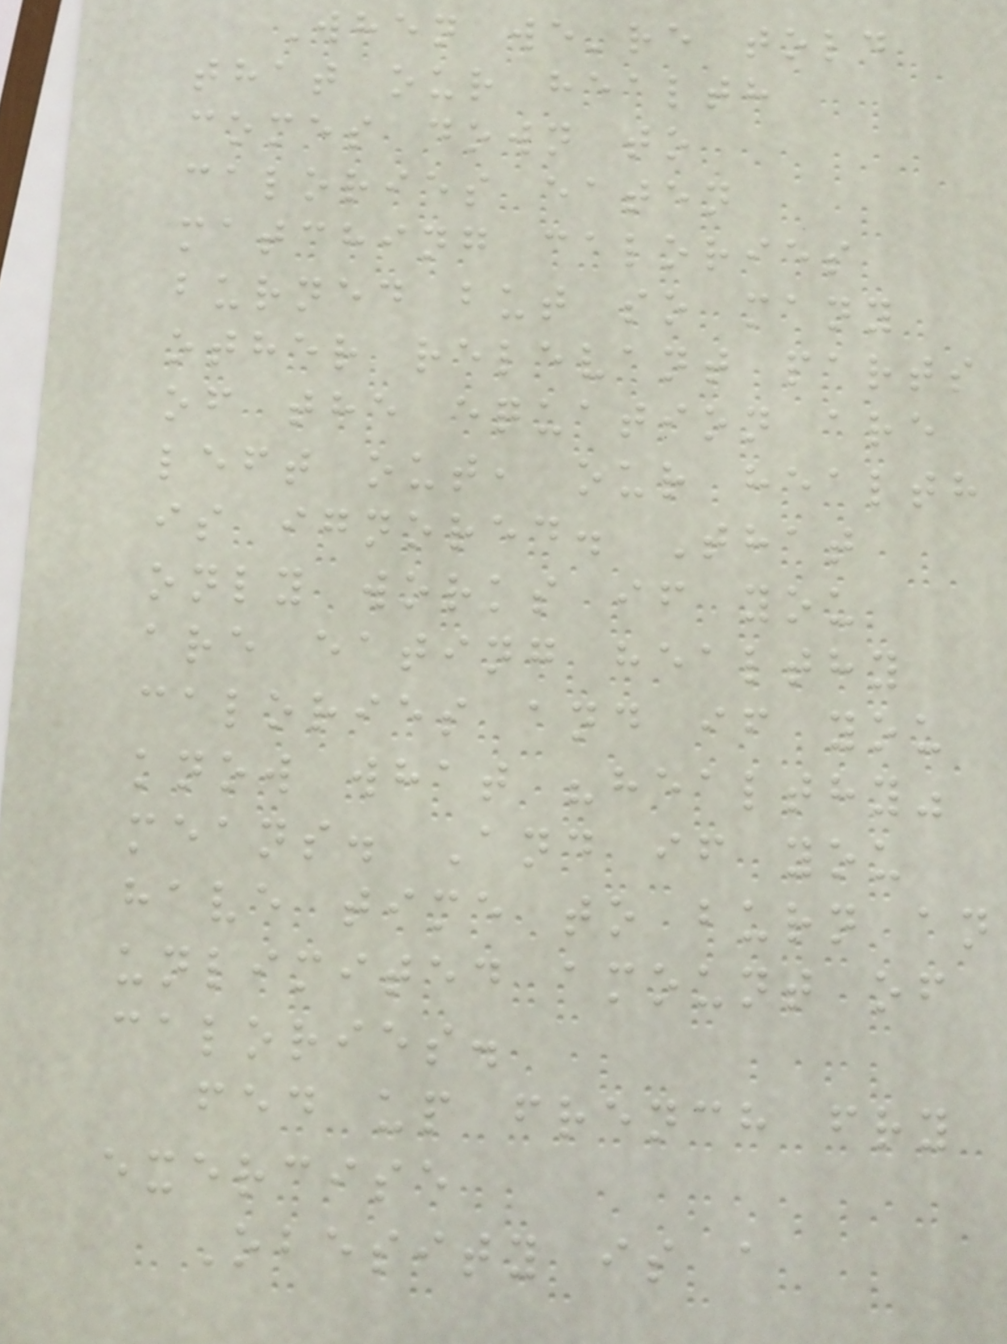When we're told
that our health
comes down to
calories eaten
matching calories
burned but so many
other relevant parts
of the equation are
left out, our health
is ignored. That
only works if you
are eating healthy
calories and if you
know what "healthy"
means. And if you
have time to burn an
unlimited amount of
calories.
fed up french fry
exercise
Obesity is a
